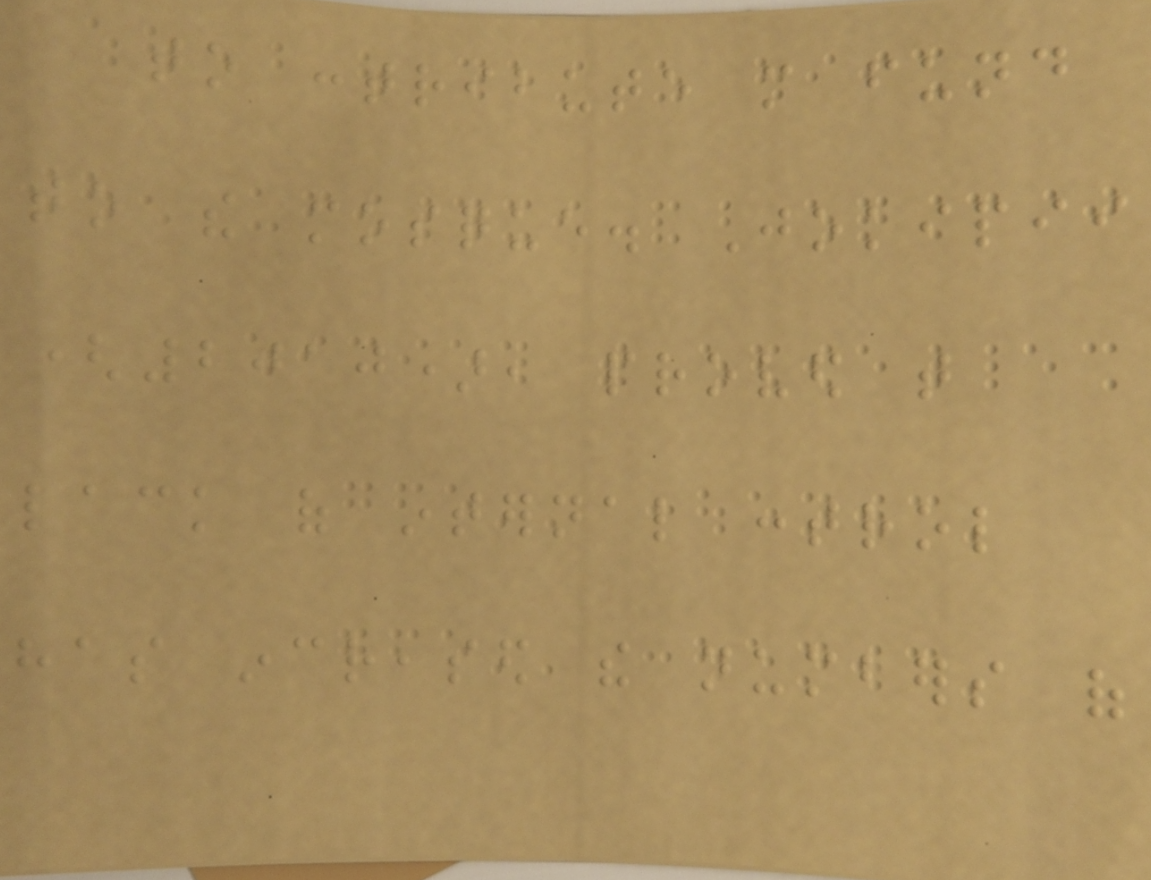to contribute more fund
to the mosque. Jokipii
(2010), proved that
lack of internal control
has increased the numbers of
